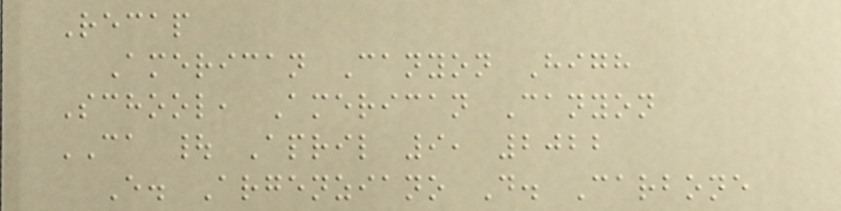Recap
American Canyon High
School, American Canyon
CA | April 9, 2022
E. Argenziano D. Carbone
